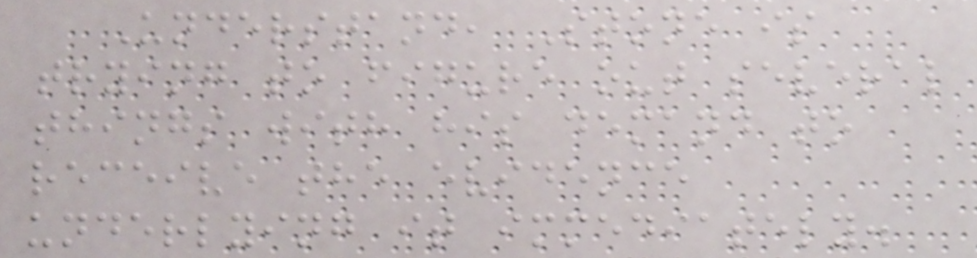Understand, Stone is
trying to figure out several
things with his demand to
receive the evidence
underlying it immediately.
